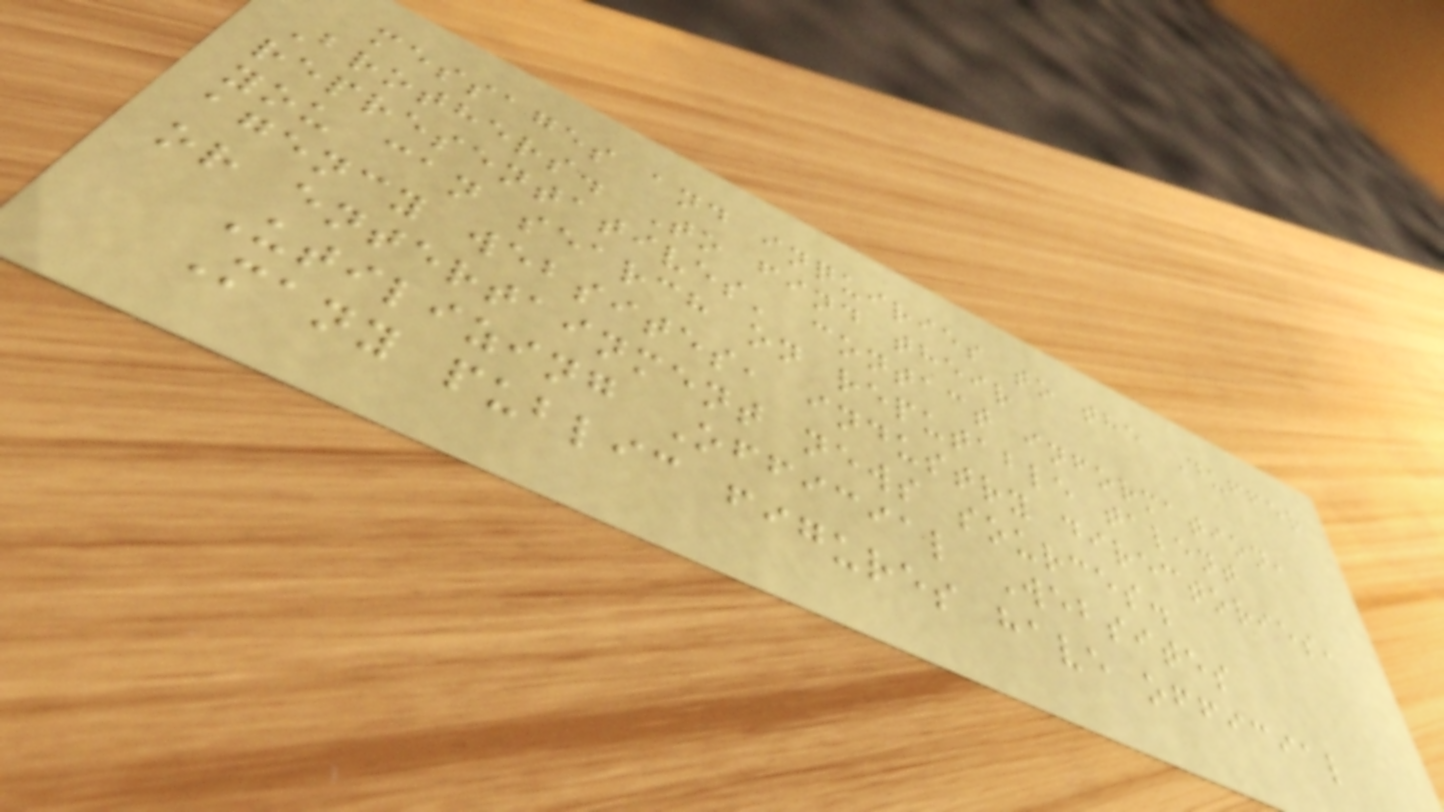messages and inquiries to the Duffer
Brothers. To find their
representatives' contact information,
you can search on reputable talent
agency websites, industry directories,
or entertainment news sources.
Utilizing Official Websites
Many public figures have official
